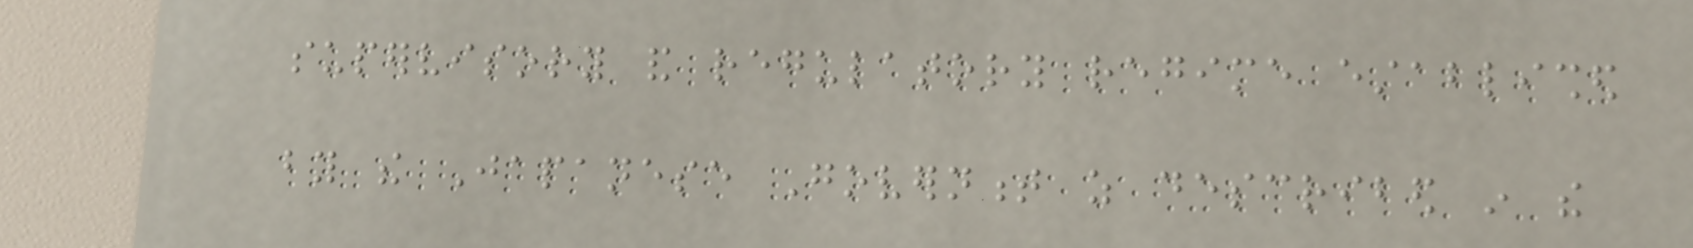supervisory and regulatory regime established
by the Japanese Government as described in the
